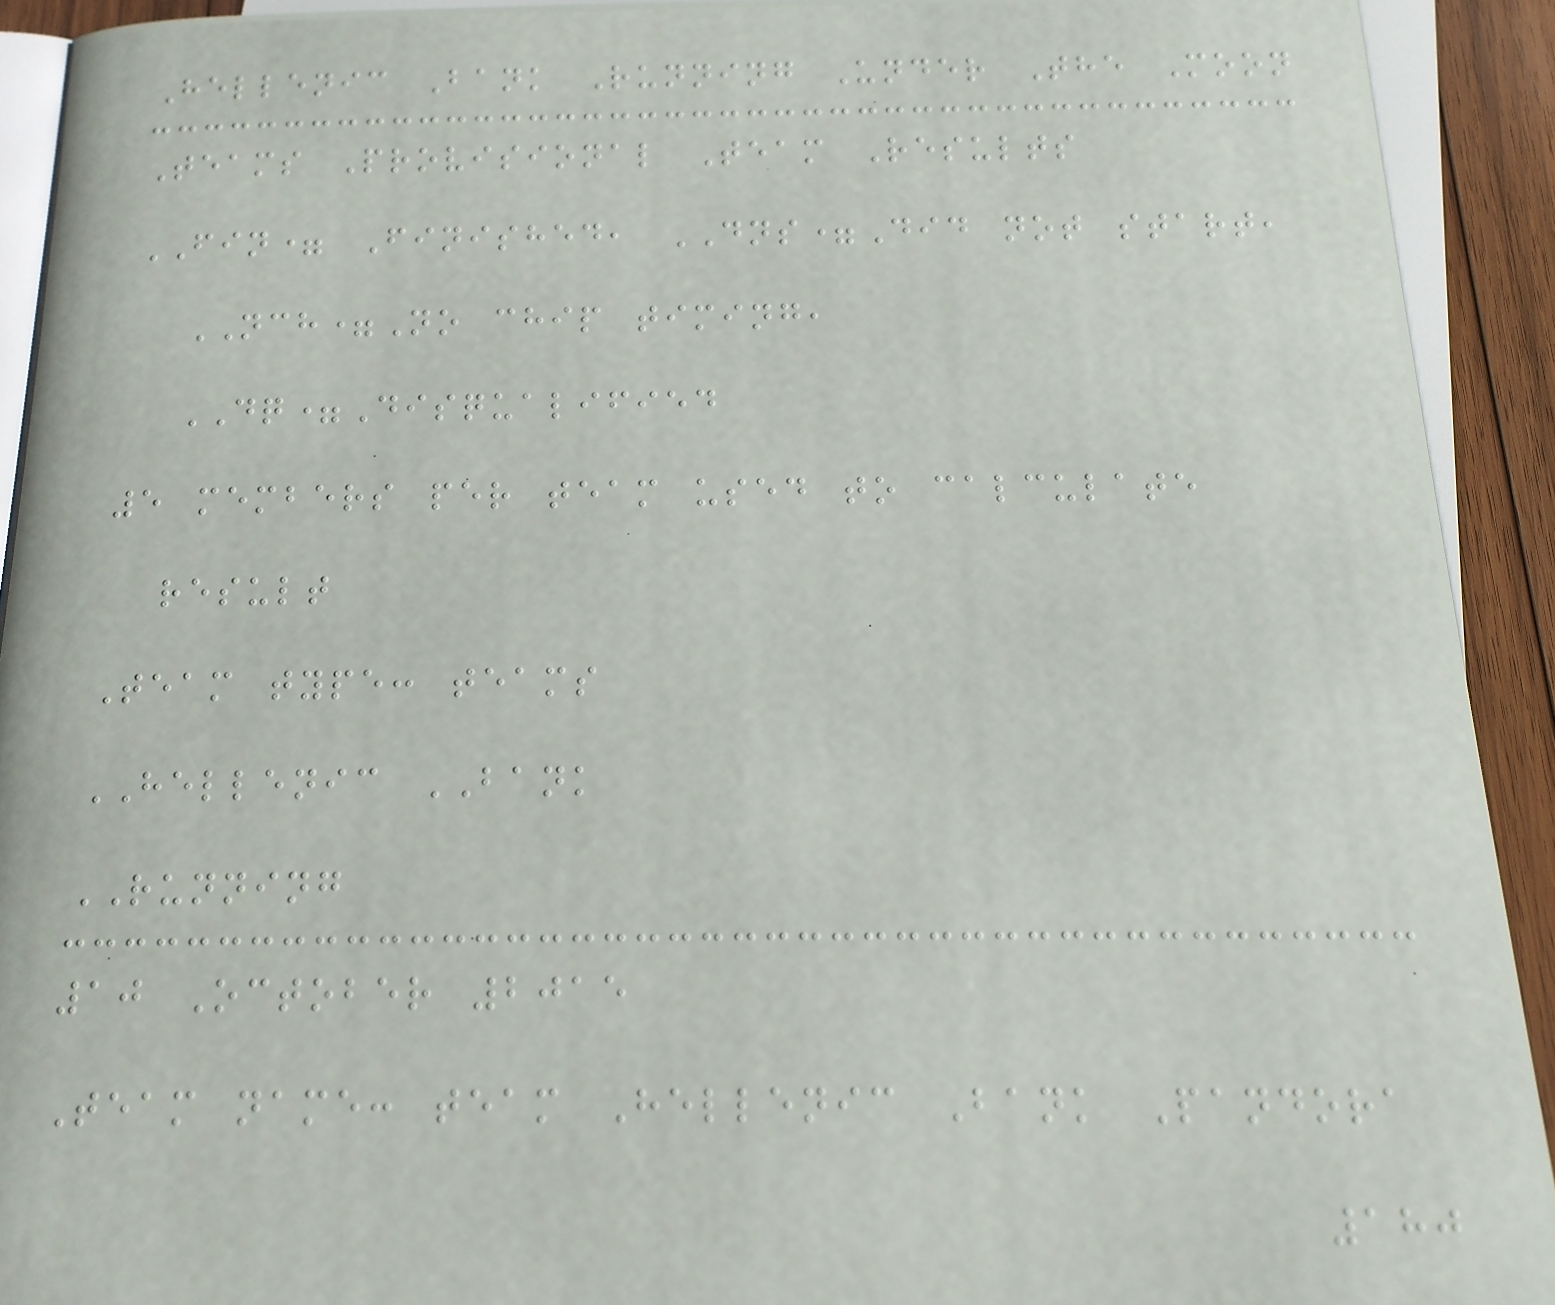Hellenic Bank Running Under The Moon
Teams Provisional Team Results
FIN= Finished, DNS=Did not start,
NCH=No chip timing,
DQ=Disqualified
5 members per team used to calculate
result
Team type: teams
HELLENIC BANK
RUNNING
10 October 2015
Team name: team Hellenic Bank Pandora
180
